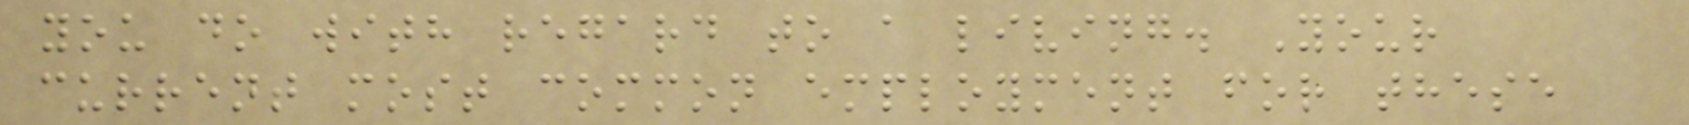you do with regard to a living. Your
current most common employment for these
